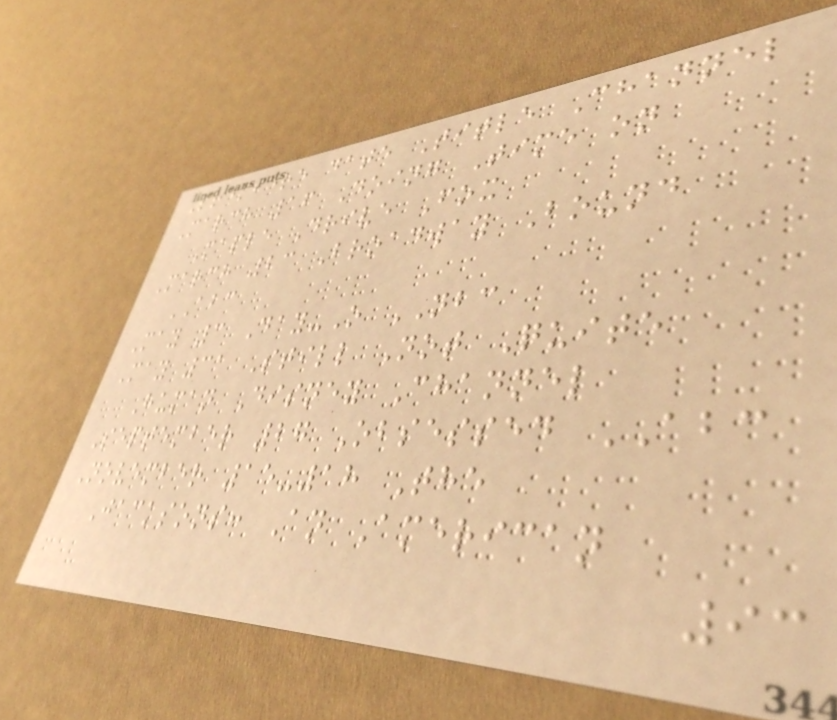Premiere date Title Channel
March 16 Doing Time on
Maple Drive Fox
March 23 Broadway Bound
ABC
May 3 Day-O NBC
May 31 Still Not Quite
Human Disney Channel
September 27 Obsessed ABC
November 15-18 The
Jacksons: An American
93
